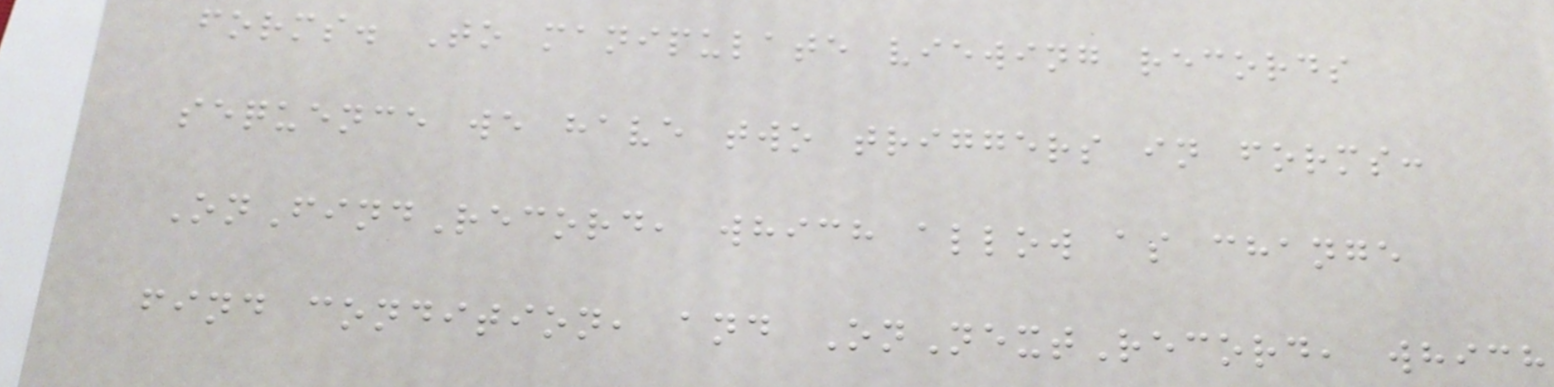forms. To manipulate viewing records
sequence we have two triggers in forms:
OnFindRecord, which allow as change
find condition, and OnNextRecord, which
